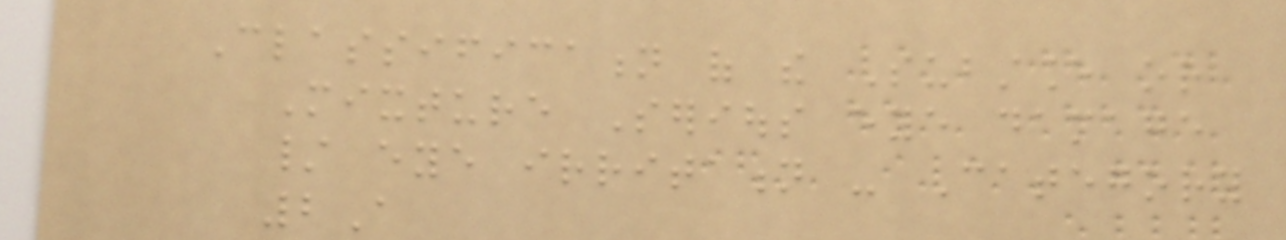Classification of the Substance or
Mixture Serious eye damage
/ eye irritation - Category
2A
